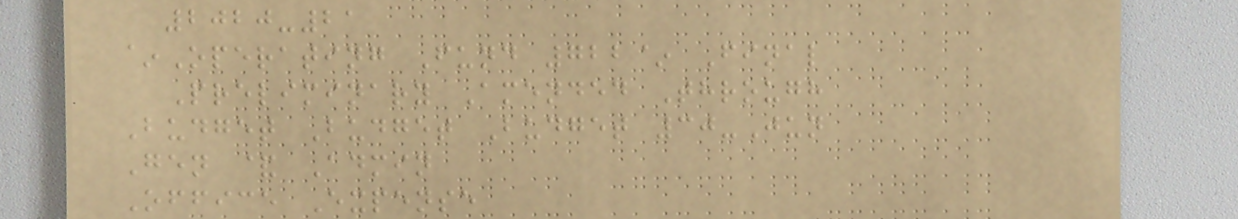2020-21
~Operating Fund 722~ Final
Preliminary Amended Through
Budget Budget Budget 30-Jun
Gen & Admin
Office Expense
